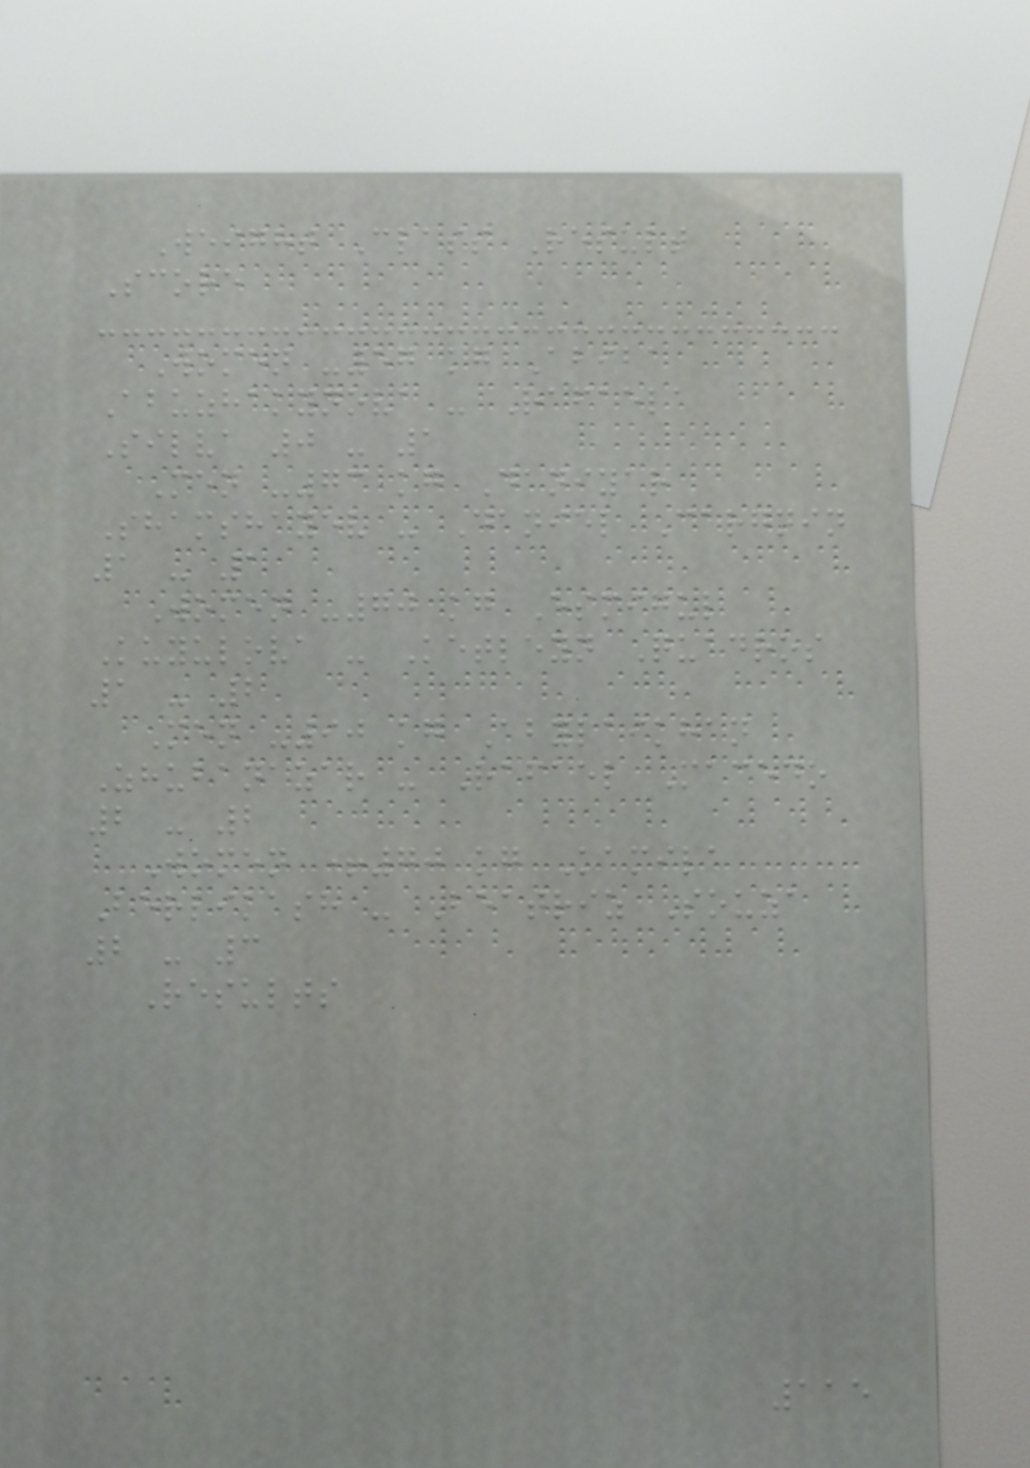Weight Class Result
Score
Women -57 kg Abiba
Abuzhakynova - Rafaela
Silva 0 - 1
Men -73 kg Daniyar
Shamshayev - Daniel Cargnin
1 - 1
Women -70 kg Esmigul
Kuyulova - Ketleyn Quadros
1 - 2
Men -90 kg Abylaikhan
Zhubanazar - Rafael Macedo
2 - 2
Women +70 kg Kamila
Berlikash - Beatriz Souza
2 - 3
Results
115
